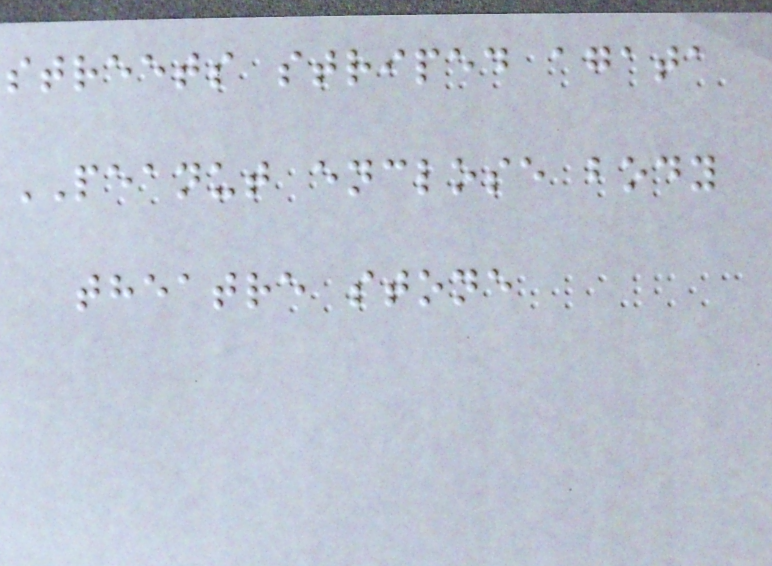streets striped agata
PEANUT enclose body
theatre stone
